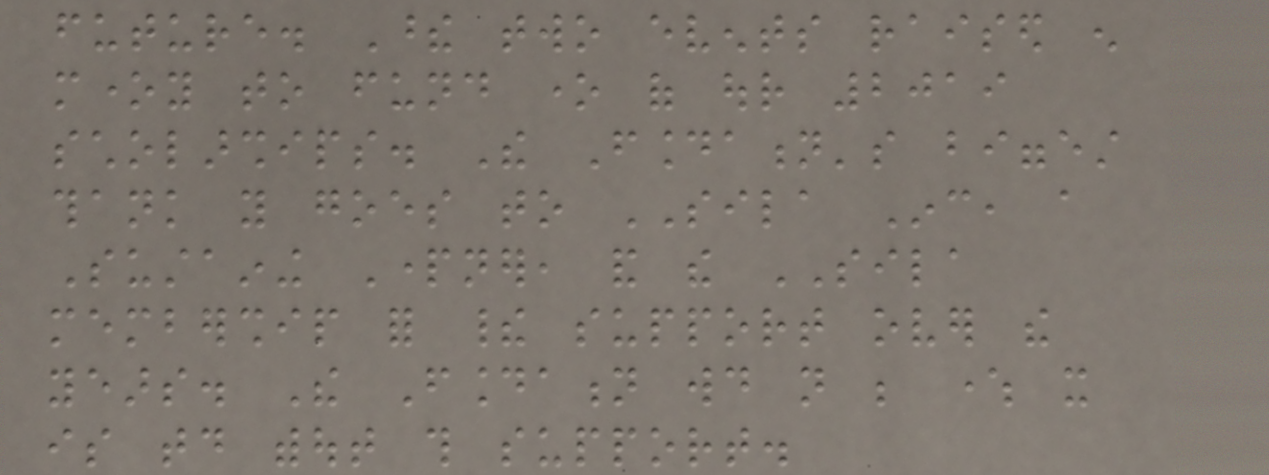future. These two events raised enough
money to fund one of our 2019
scholarships. The Foundation's biggest
thank you goes to SILA Inc, a
Sustaining Partner, and the SILA
membership for their support over the
years. The Foundation would not be where it
is today without this support.
